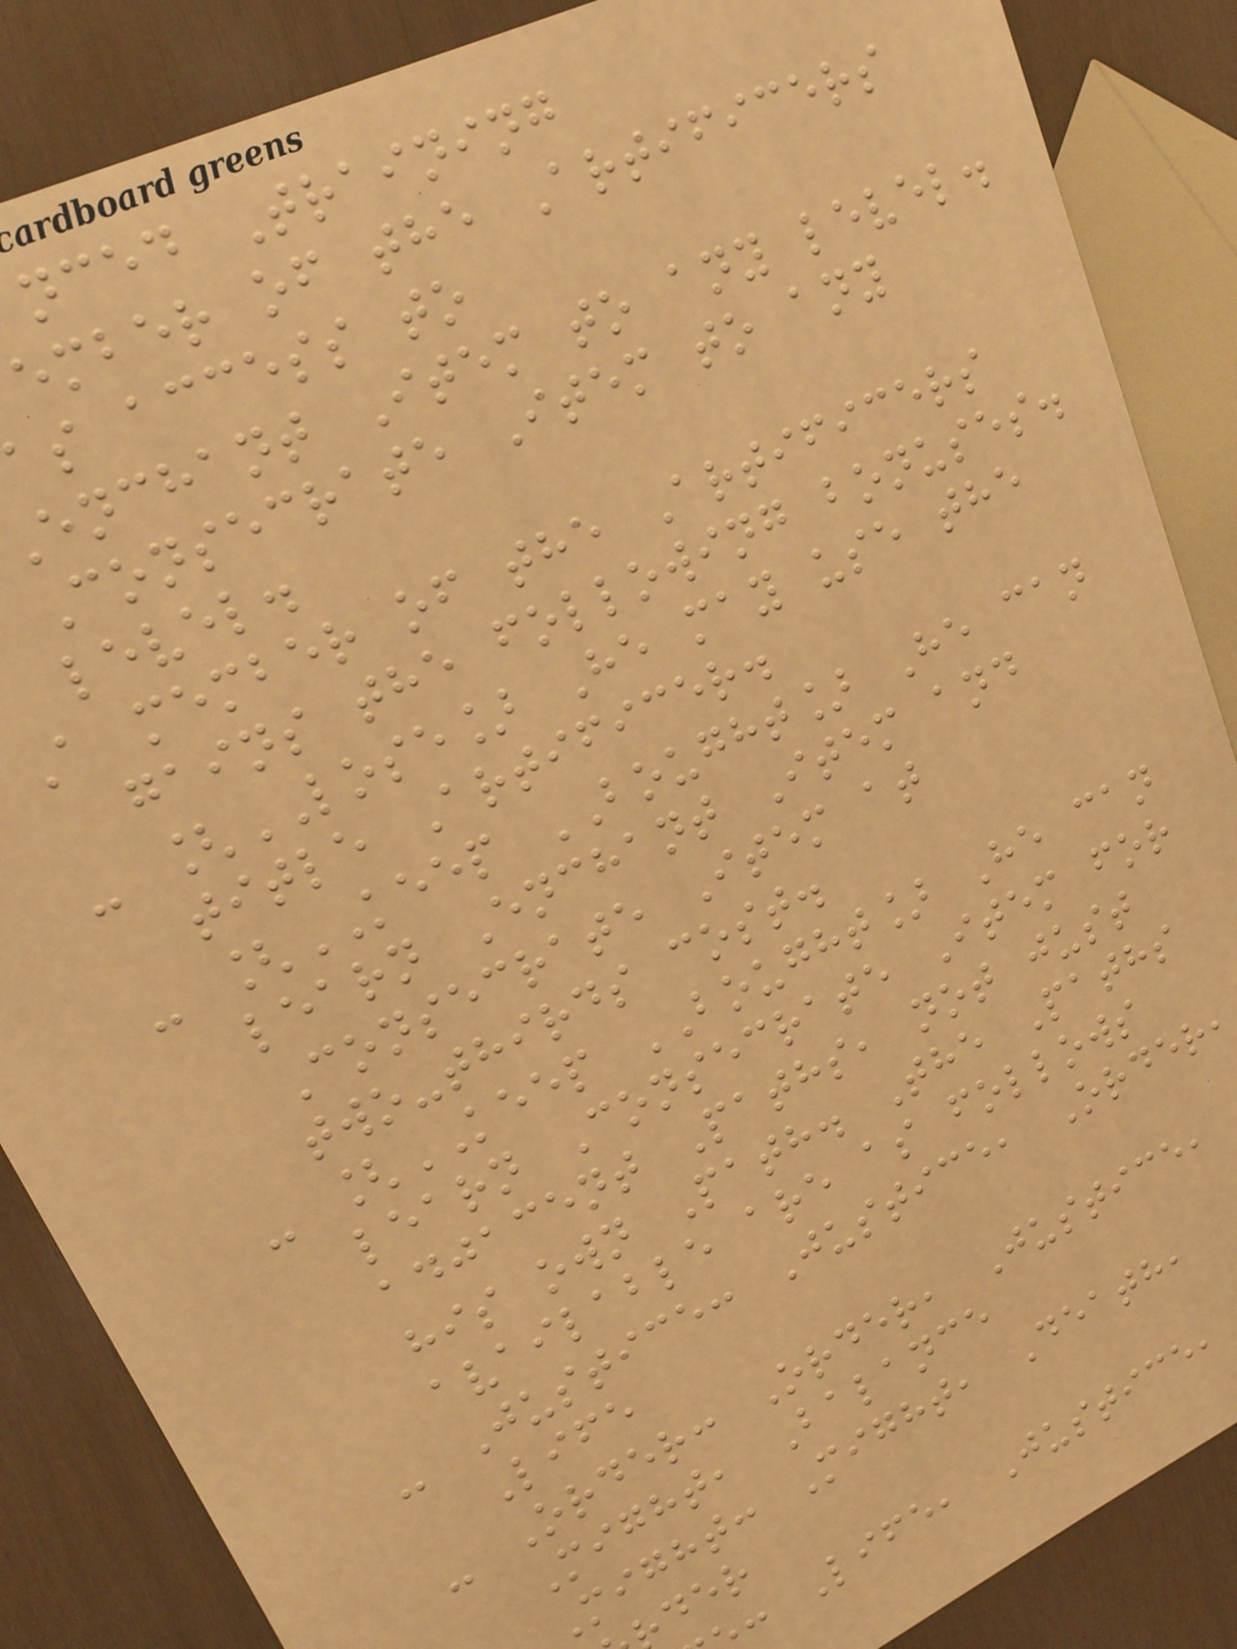nced Training
ember of the Artificers
as access to
enchant Item to any level.
Consecrate Item to any
level.
A member of the Artificers
gains the following bonuses.
- [LOSE] He may use the
title Artificer.
- [KEEP BOUGHT] He can
learn Enchant Item and
Consecrate Item at
two-thirds cost.
- [KEEP BOUGHT] He can
learn Consecrate Item for
adjacent Paths, not just
his own Path. The Paths
available are as follows
- Justice: Justice, Order,
Life
- Order: Order, Justice,
Might, Balance
Might: Might, Death,
: Life, Justice,
